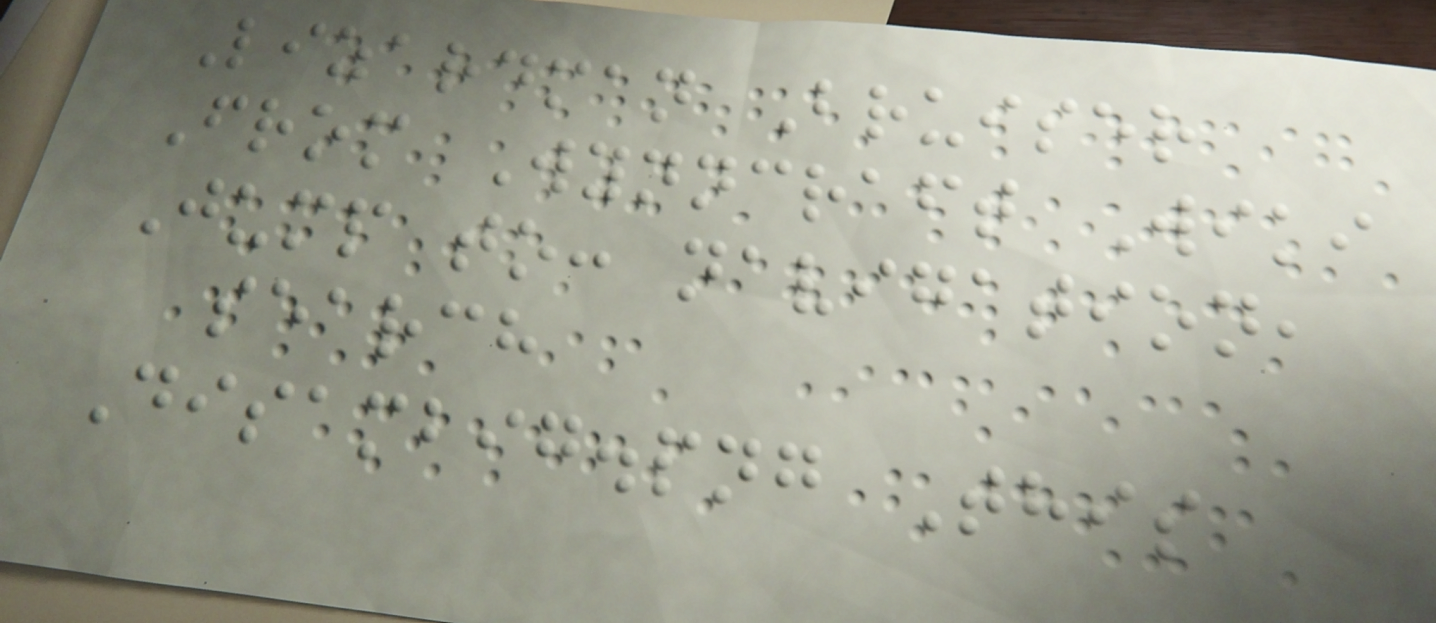Lizardman Bruiser
From Wynncraft Wiki
Jump to: navigation,
search
Disambig.png This
